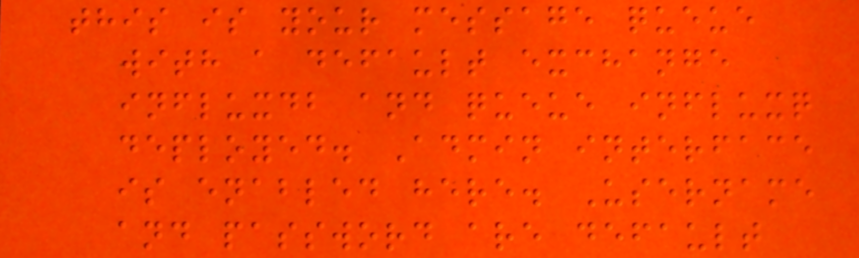this is your message queue
with a default exchange
influxdb and queue influxq
deployed. Admin interface
is enabled here. Username
and password are default
